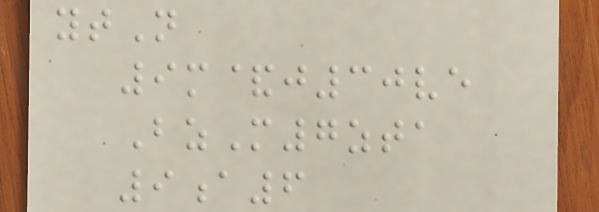ytN
9m&j30ve
BzM7zta
9a6
